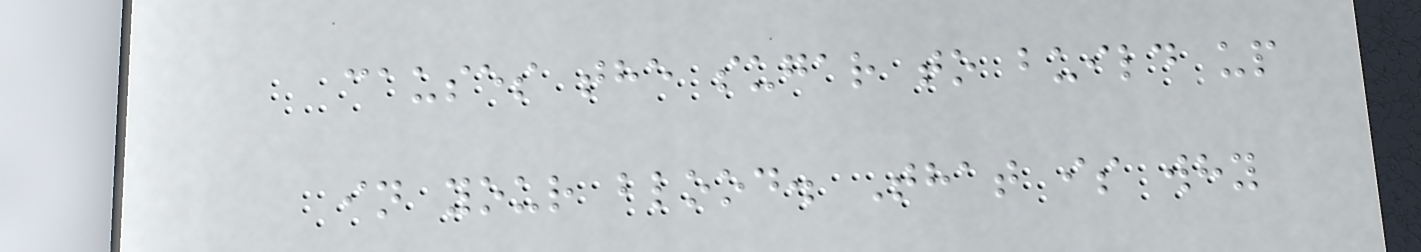causes the sugar to build up
in your blood. That is why
